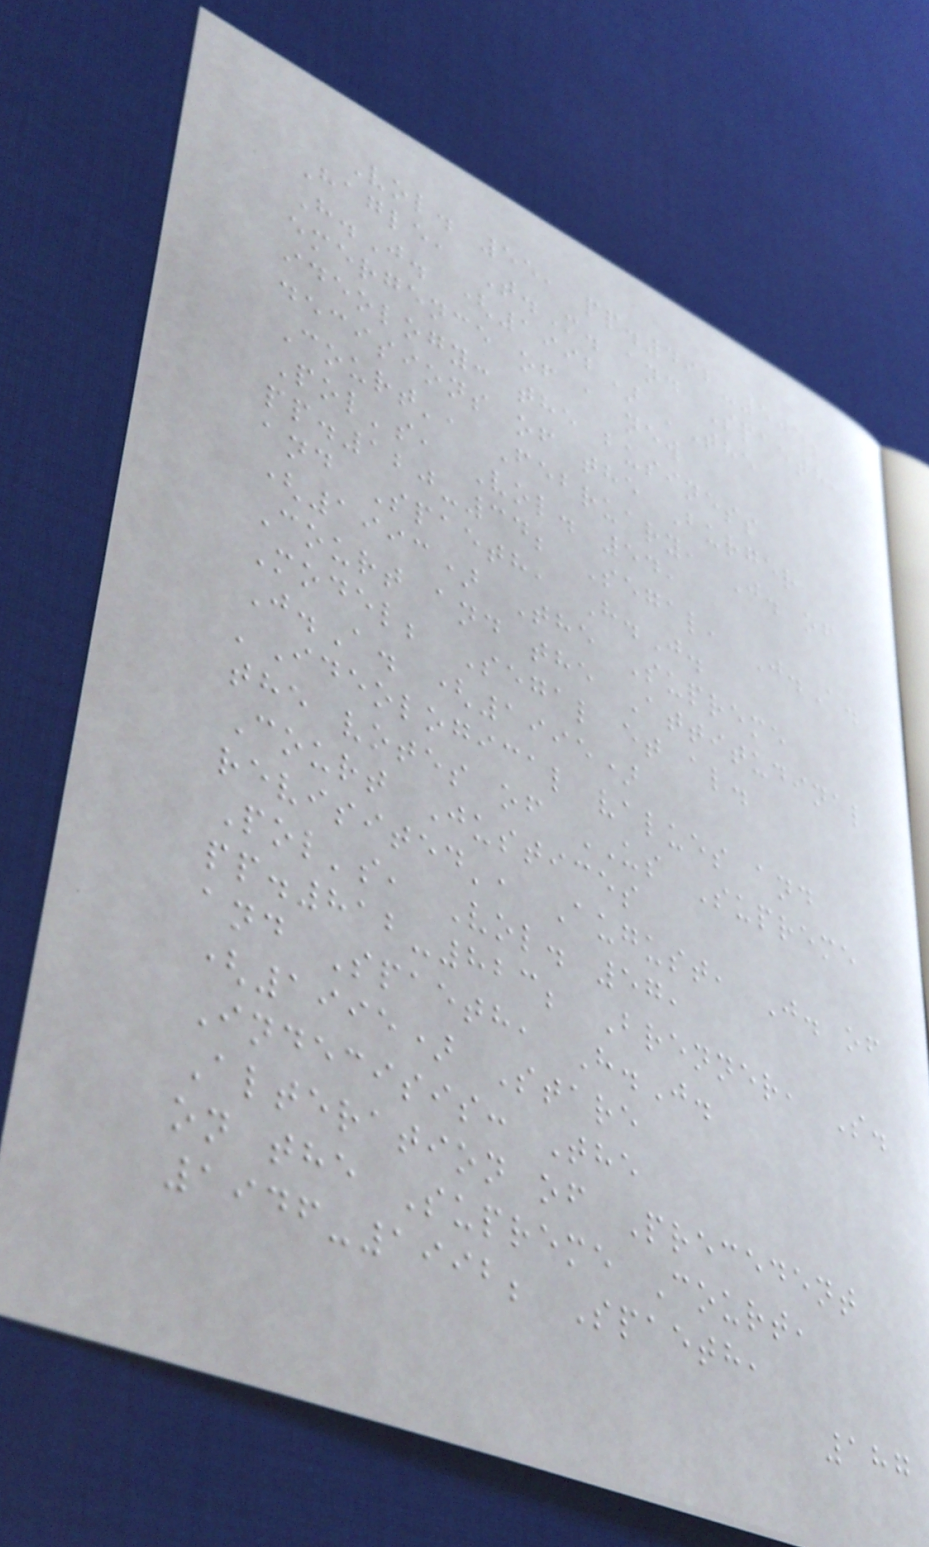Vol. 55, pp.492-505;
Hagle, T.M. and Spaeth,
H.J. (1992) 'The
emergence of a new
ideology: the business
decisions of the Burger
Court', February, J. of
Pol's, Vol. 54,
pp.120-34; Segal, J.A.
and Spaeth, H.J.
(1993) The Supreme
Court and the Attitudinal
Model; Segal et al.
J.A. (1995)
'Ideological values and
the votes of US Supreme
Court Justices
revisited', August, J. of
Pol's, Vol. 57,
pp.812-823; Brenner, S.
and Spaeth, H.J.
(1995) Stare
Indecisis: The
Alteration of Precedent
on the Supreme Court,
1946-1992; Spaeth,
187
